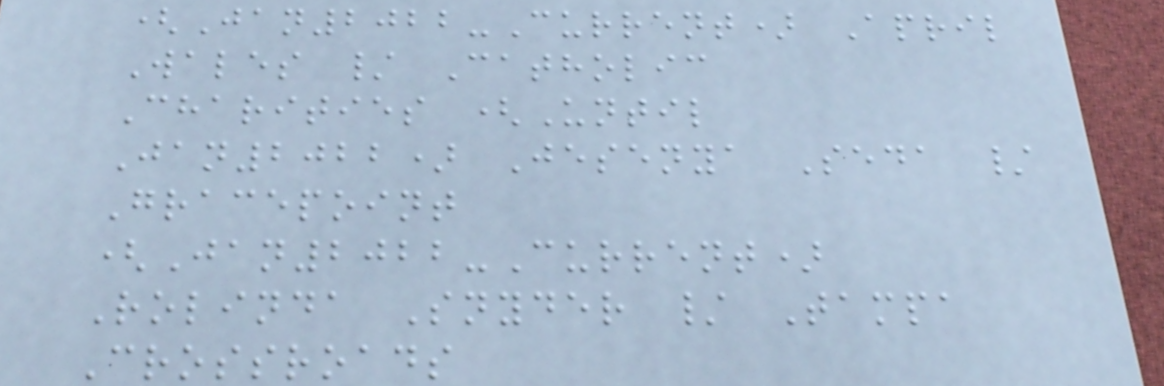(Jan2022-Current) April
Wales / Catholic
Charities (Until
Jan2022) Jesenya Seda /
Gracepoint
(Jan2022-Current)
Rolinda Snyder / Tampa
Crossroads
